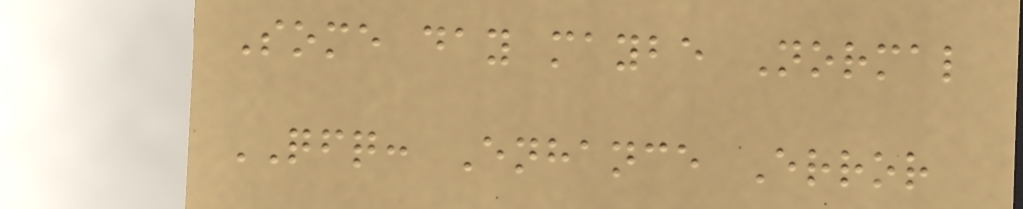Some day maybe Normal
QFQ: Enhance Error
